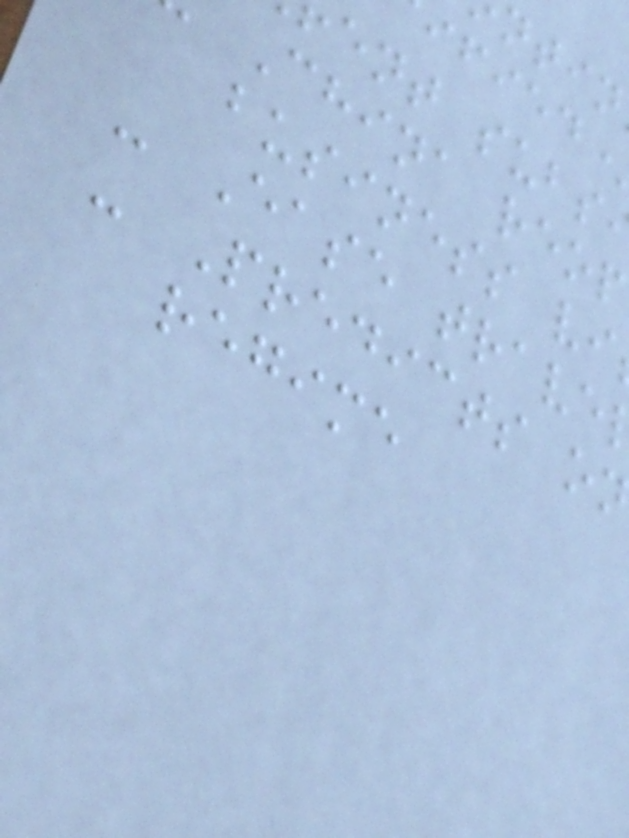ent subs
China reop
business vi
- Ease trave
- Predicts o
regime
